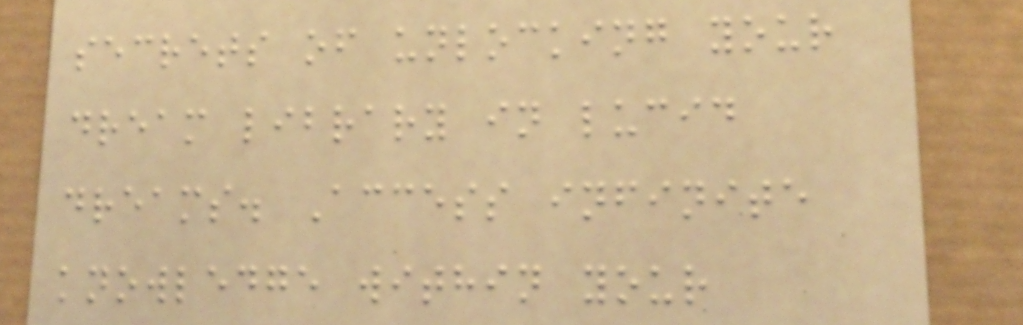secrets of unlocking your
dream library in lucid
dreams. Access infinite
knowledge within your
